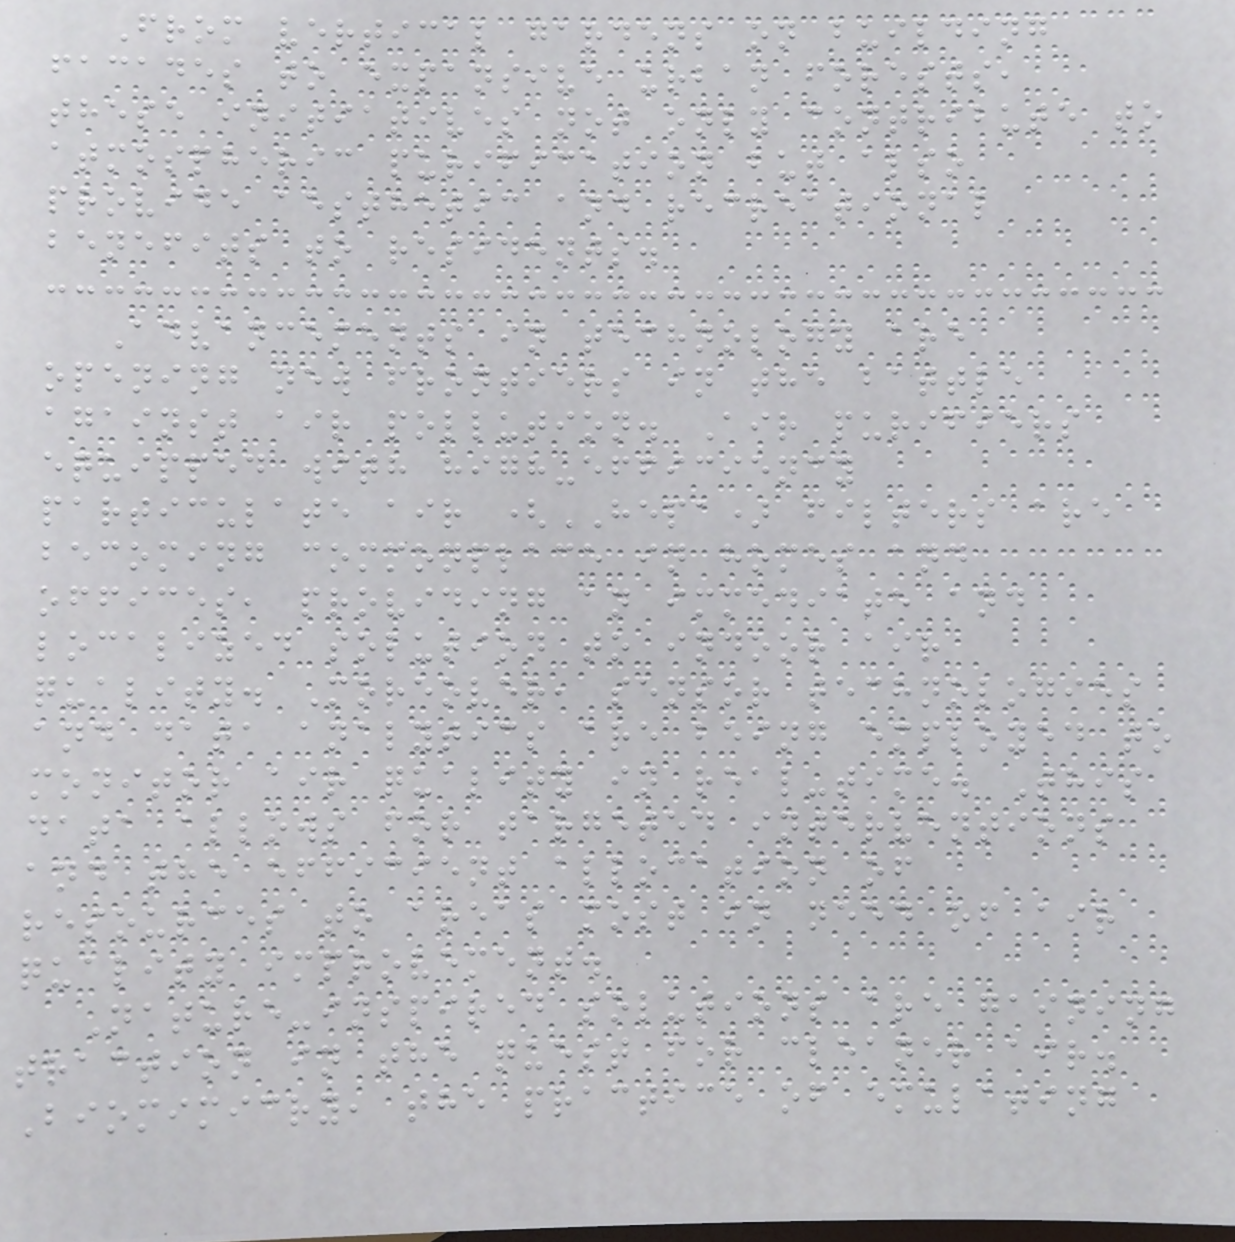From vertical gardens on building
facades to expansive urban forests,
these initiatives not only contribute to
atmospheric purification but also
provide aesthetic and recreational
benefits to residents.
Advancements in technology are
opening new frontiers in the battle
against air pollution. Air purifiers
equipped with high-efficiency
particulate air (HEPA) filters are
becoming commonplace in homes and
offices, providing an immediate and
localized solution to indoor air
quality. Moreover, sensor technologies
and data analytics are being employed to
monitor air quality in real-time. This
data allows for targeted interventions
and the efficient allocation of
resources to areas most in need of air
quality improvement.
Nature-inspired solutions are gaining
traction in the quest for cleaner air.
Biomimicry, the practice of emulating
